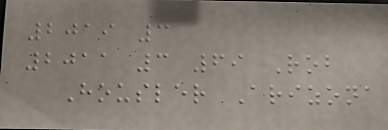2019 3
2011 3 69 Rob
Housler Arizona
